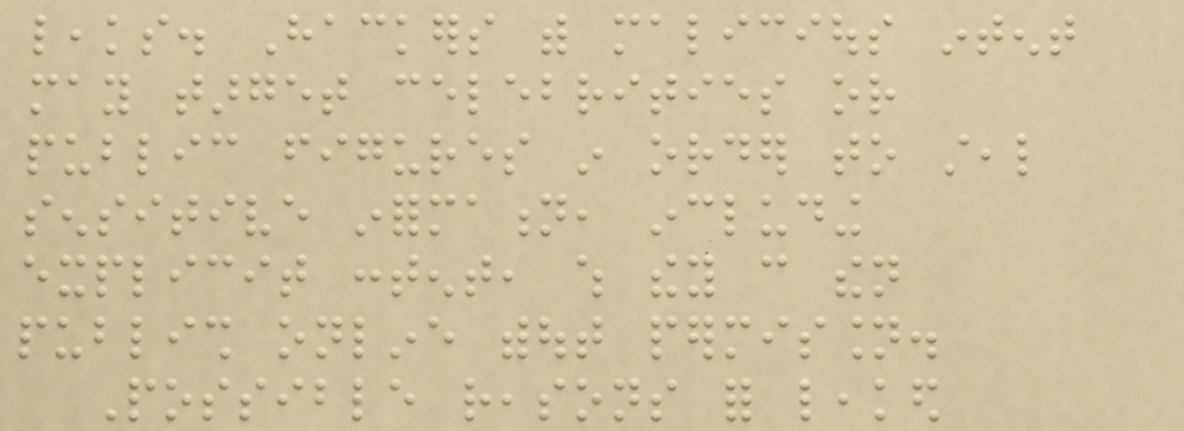leaks. Hackers with malicious intent
may target celebrities or
public figures in order to steal
sensitive information, including
explicit content, which they can then
publish online without permission.
Possible reasons for leaked
